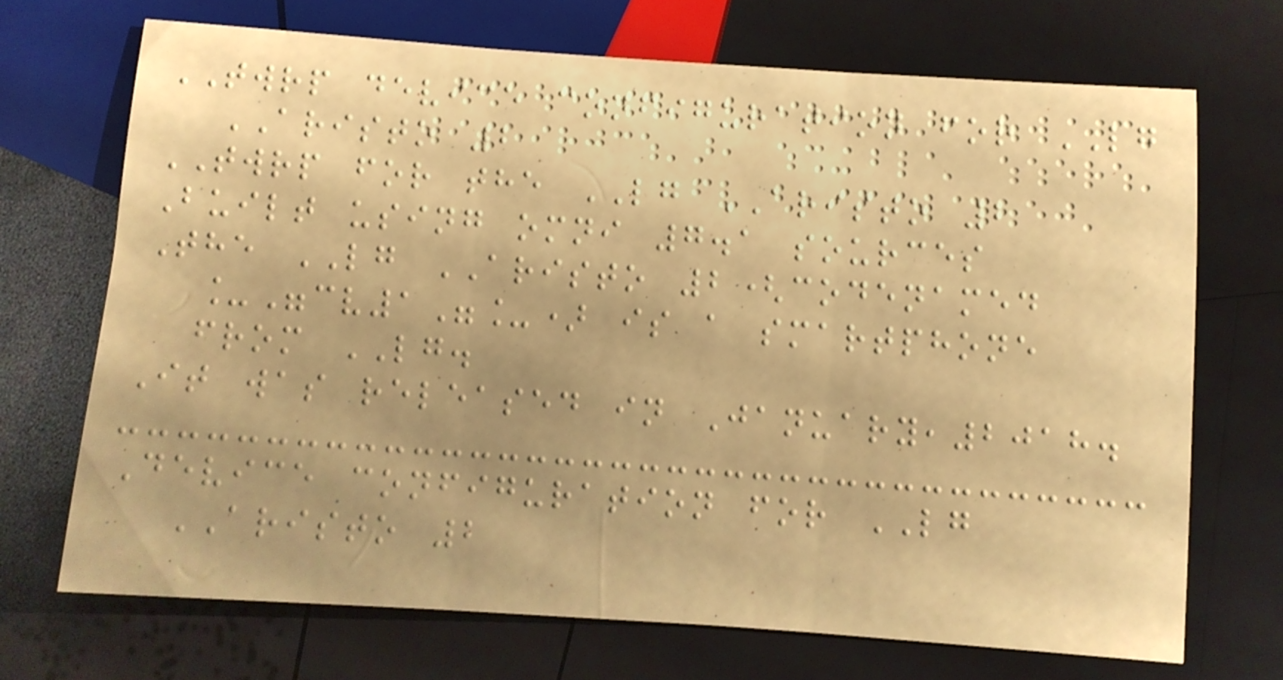TWRP device configuration for LG
ARISTO 2
TWRP for the LG ARISTO 2
Built using omni 7.1 sources
The LG ARISTO 2(codenamed
_"cv1"_) is a smartphone
from LG.
It was released in January,2018.
Device configuration for LG
ARISTO 2
